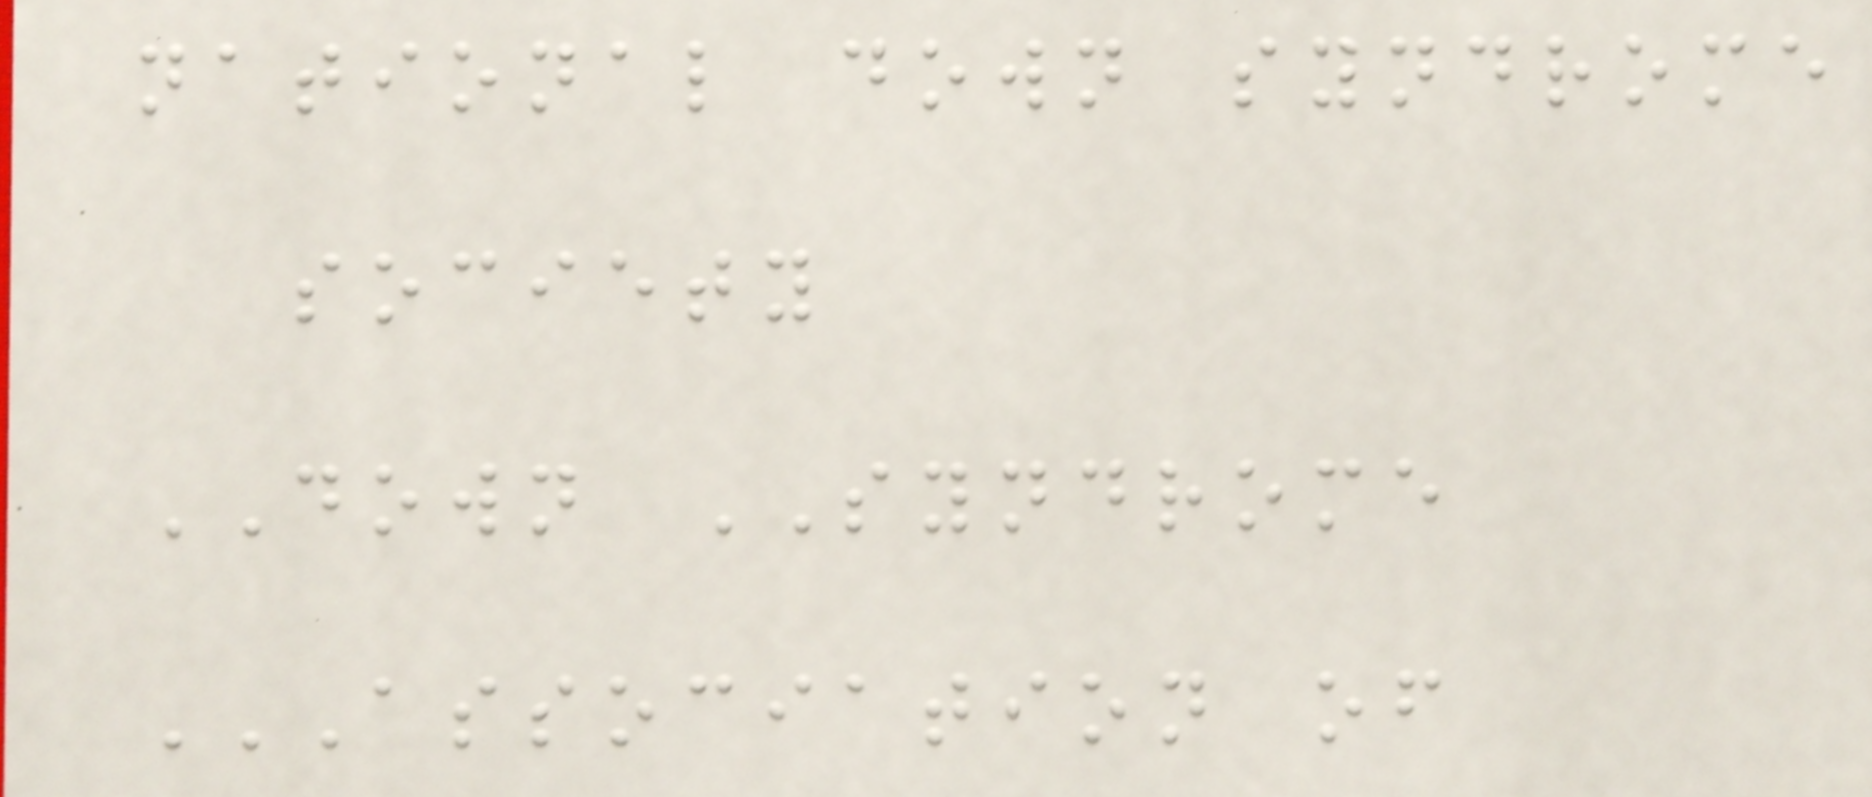national down syndrome
society
DOWN SYNDROME
ASSOCIATION OF
